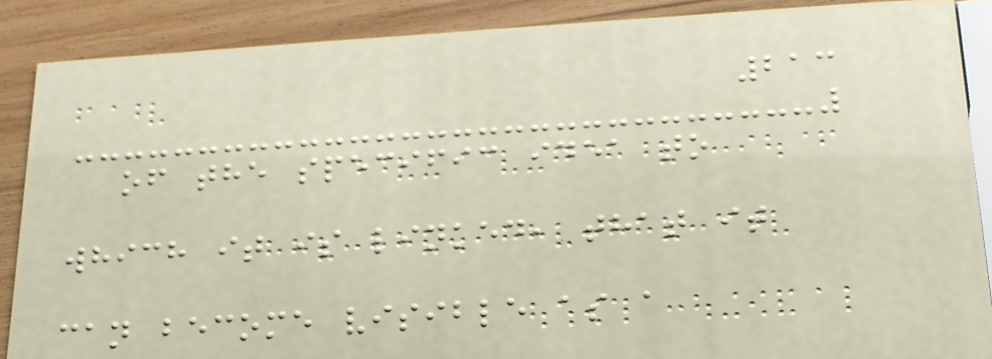213
of the specific idea to
which it is linked, that it
can become visible as a
